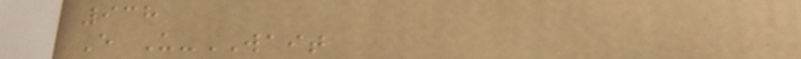938
E U-WAIT
